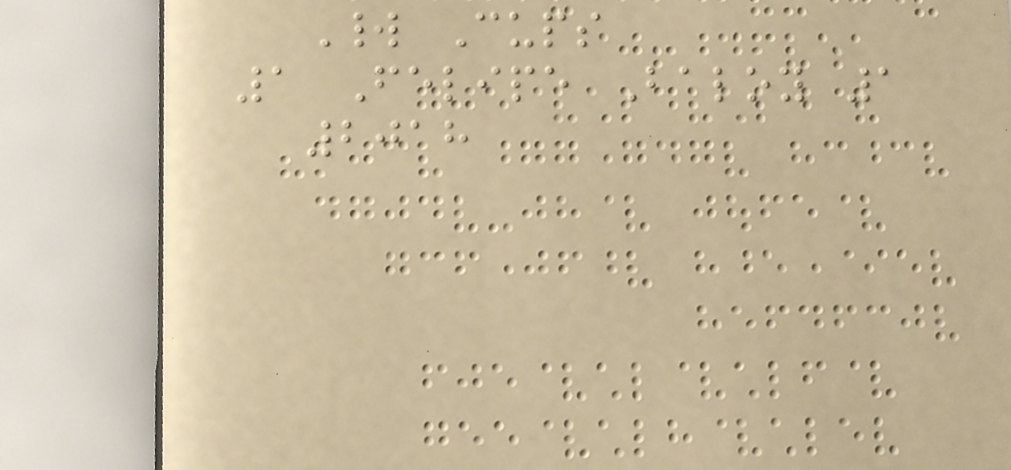World Cups
1 Felipe Baloy 1
2018
